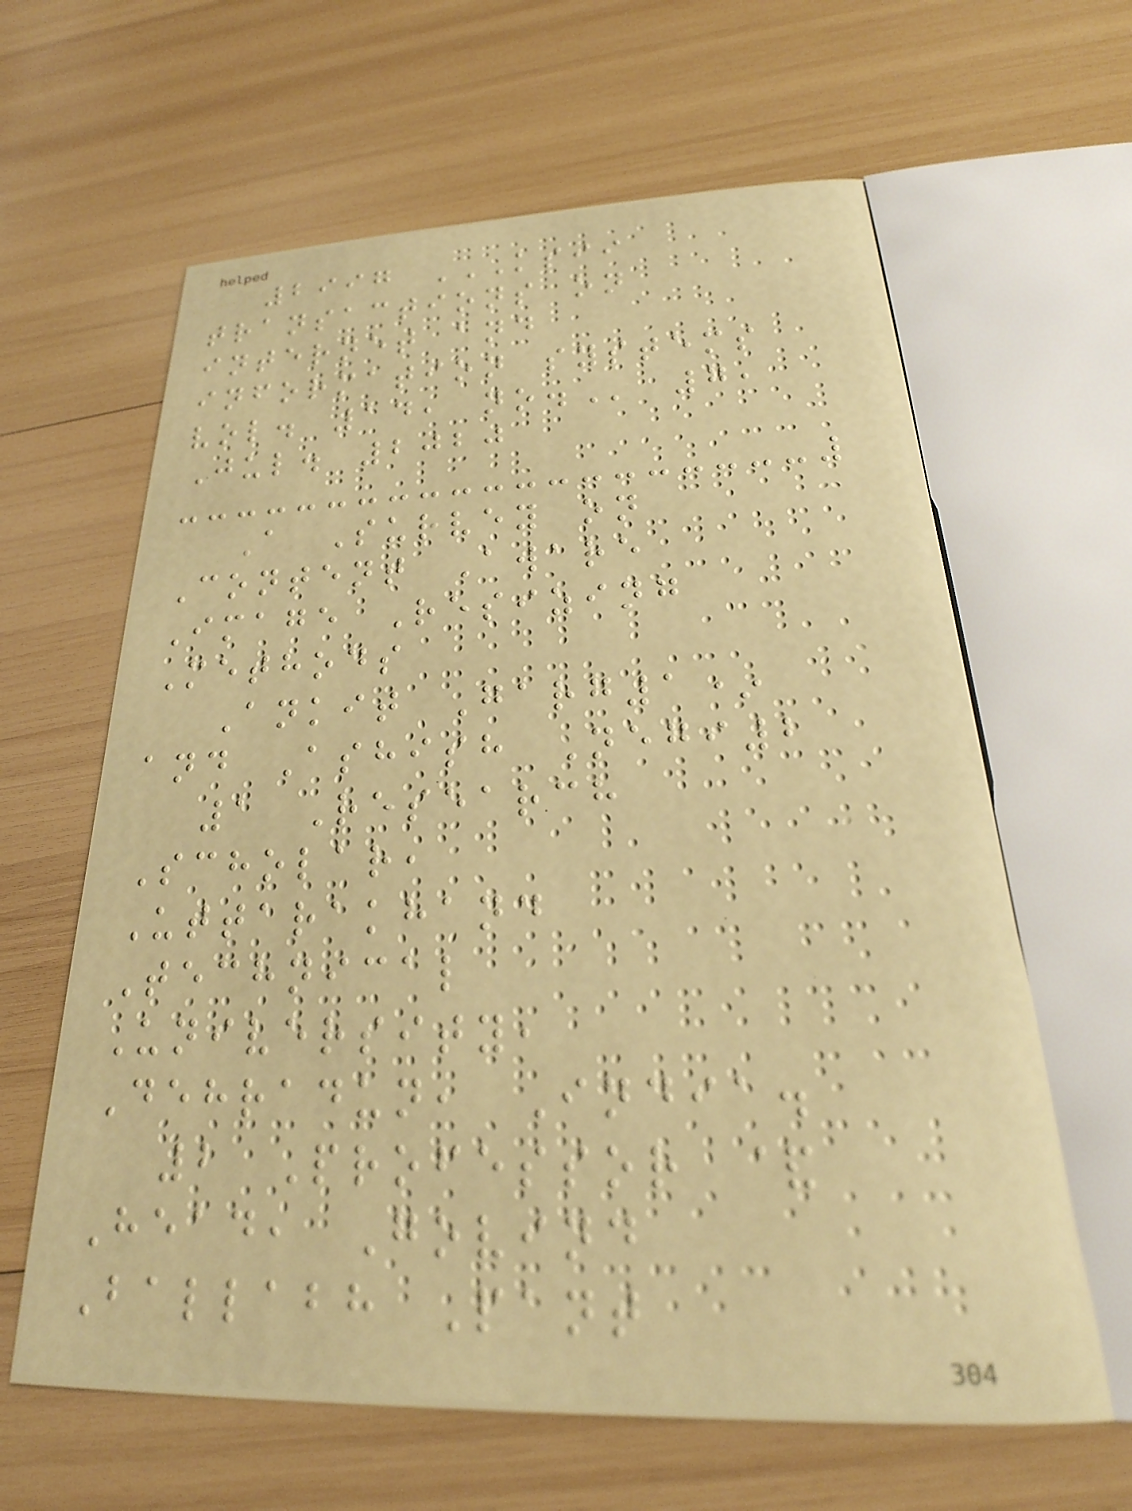2997 KSII
TRANSACTIONS ON
INTERNET AND
INFORMATION SYSTEMS
VOL. 14, NO. 7,
Jul. 2020
A Survey on
Content Aware
Image Resizing
Methods
Ankit Garg1*
and Ashish Negi2
1 Research
Scholar,
Uttarakhand
Technical
University,
Dehradun, India.
2 Professor &
Head, Govind
Ballabh Pant
